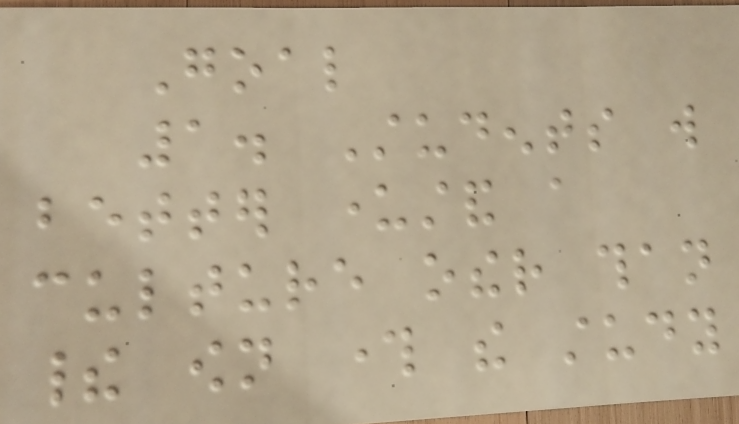Goal
1. Students will
better understand a
culture other than
their own through the study
